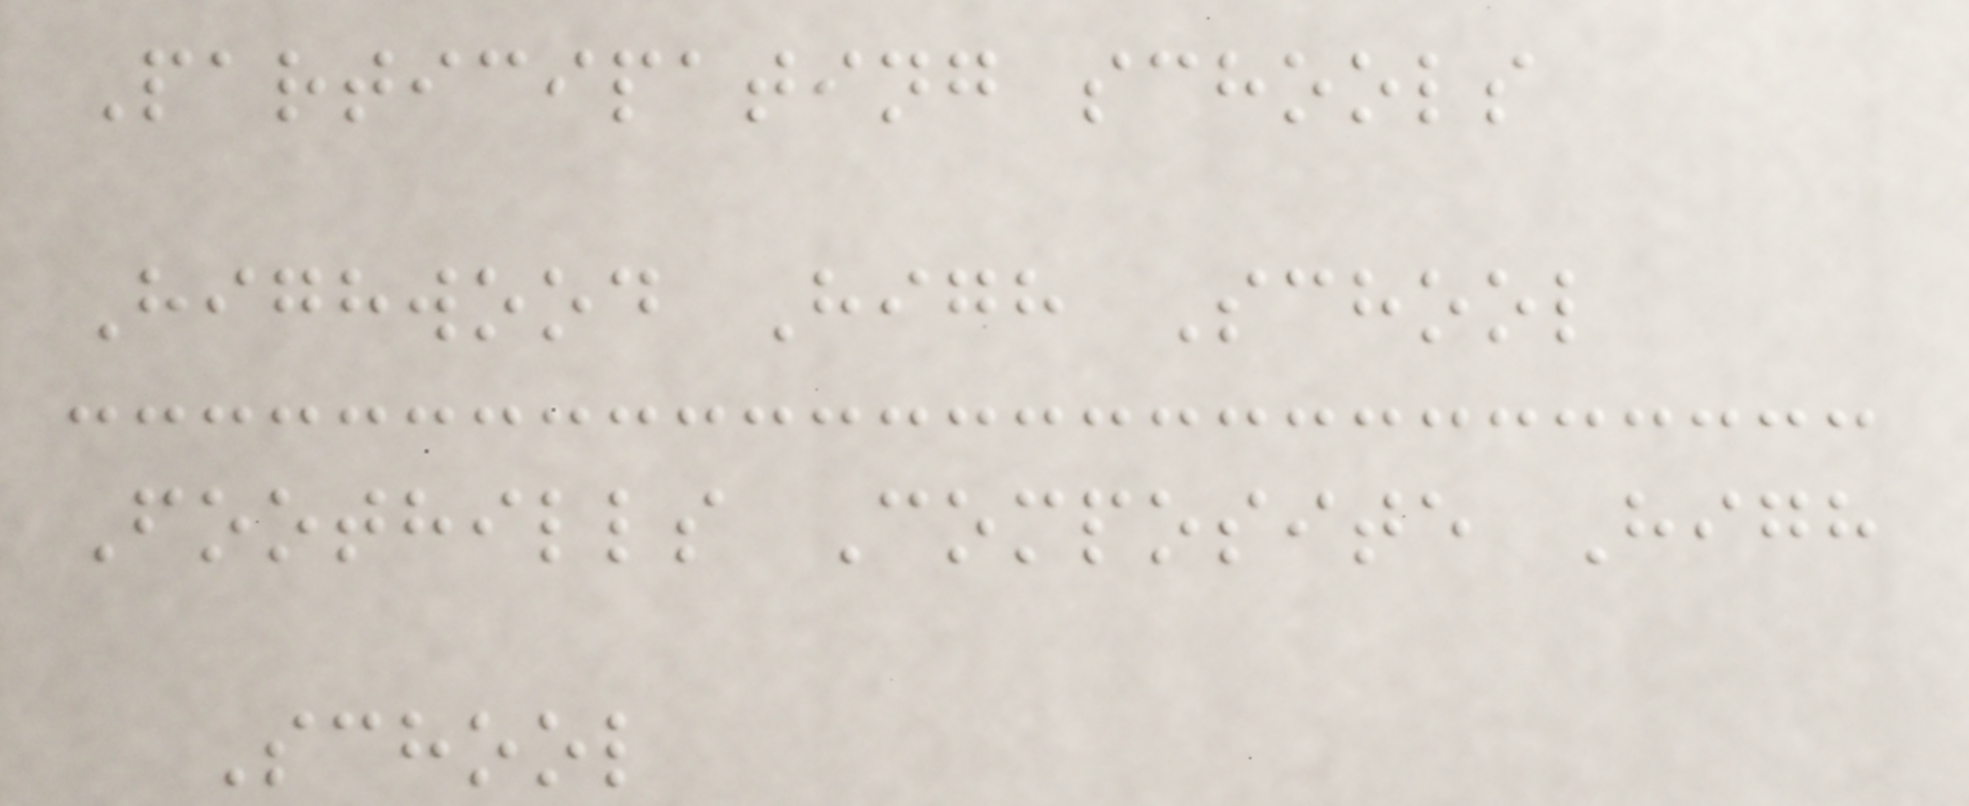Participating schools
Highwood High School
Foothills Composite High
School
